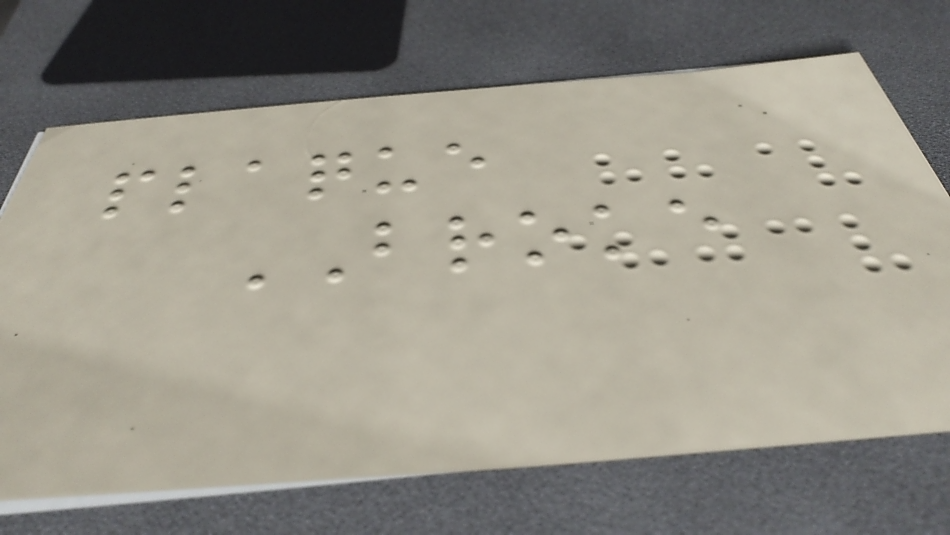plaque
BROKE
